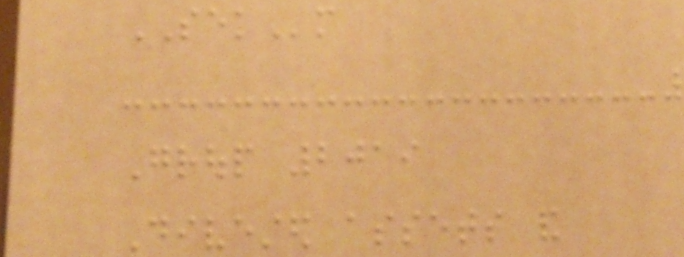SEKm
Group 2019
Divested assets and
